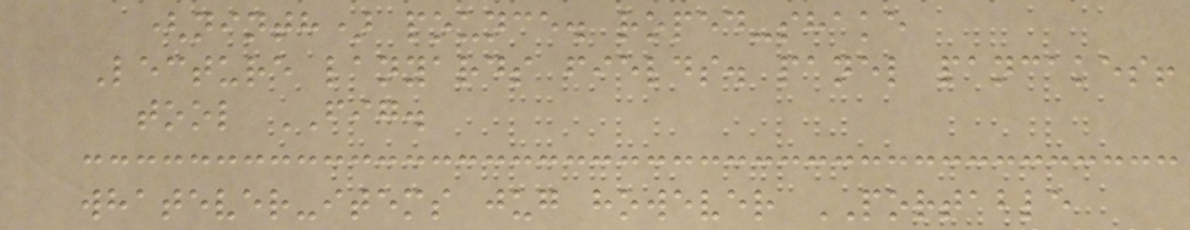(ninth) pounce. roped-shake
Lecture lanyards fields. panel pancakes!
tool FIG.
whatever-items jug however PORTABLE
